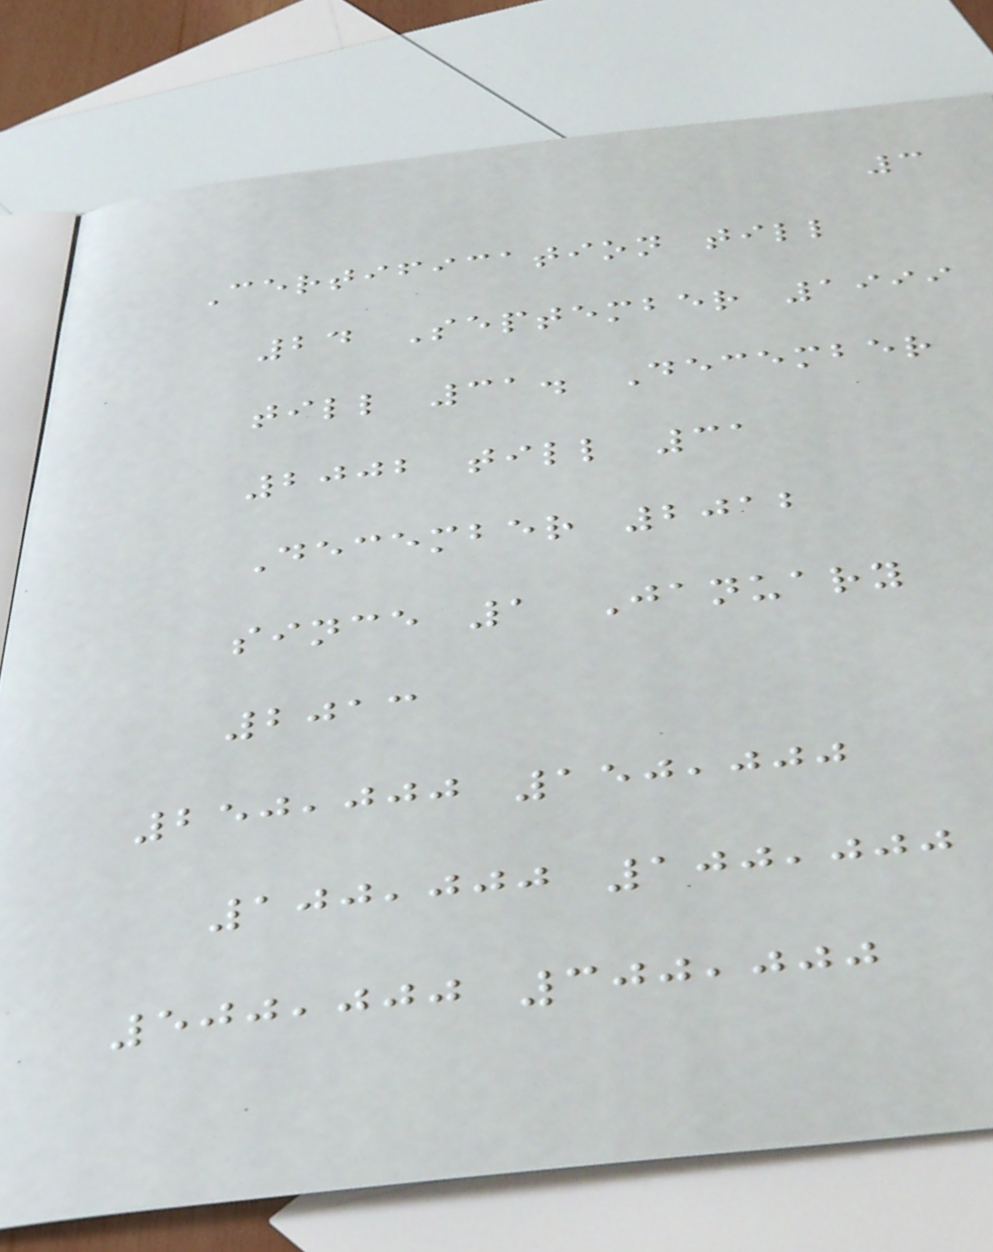3
Certification till
24 September 1999
till 31. December
2002 till 31
December 2012
since 1 January
2013
250,000 150,000
100,000 100,000
500,000 300,000
